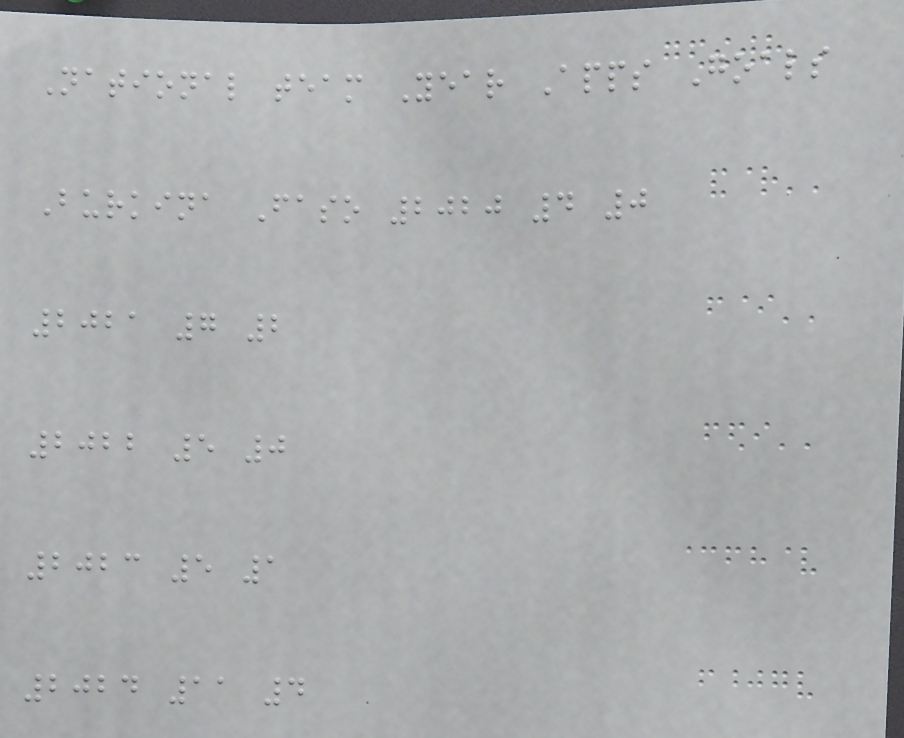National team Year Apps Goals
Burkina Faso 2020 4 0
2021 7 2
2022 5 0
2023 5 1
2024 11 4
